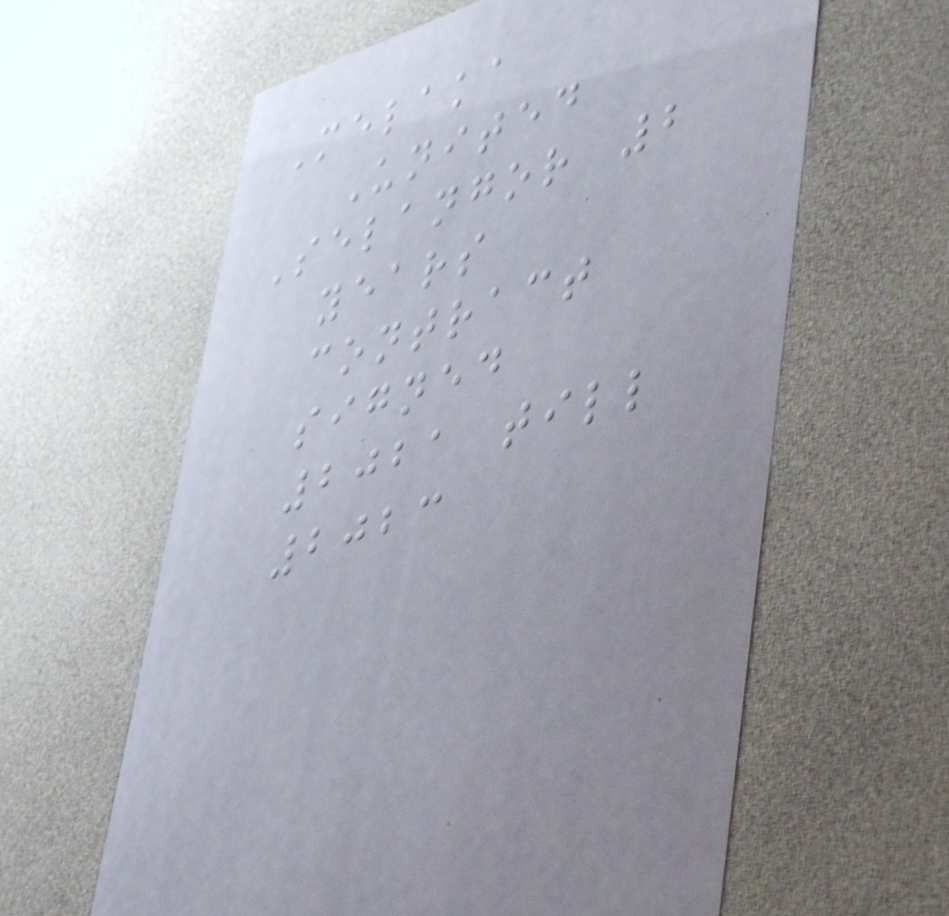Melaka
United
Selangor 2
years
contract
signed
2021 till
2023
